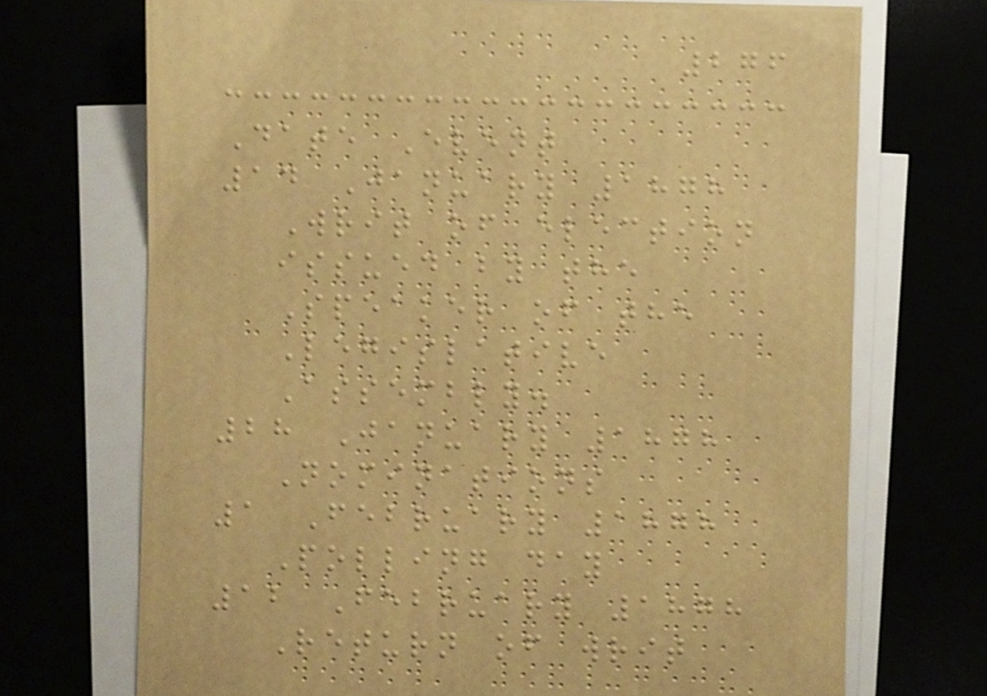276
Date Event
14 January 1878
Writ of election
issued by the
Speaker of the
Legislative
Assembly.
28 January 1878
Nominations
1 February 1878
Polling day
12 February 1878
Return of writ
